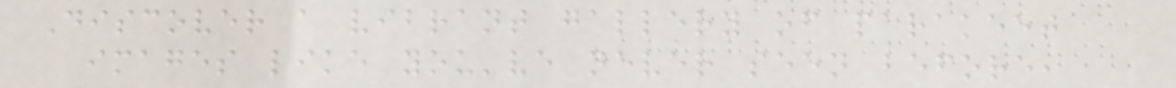Discover a vibrant gallery of parakeet
images like you've never seen before,
